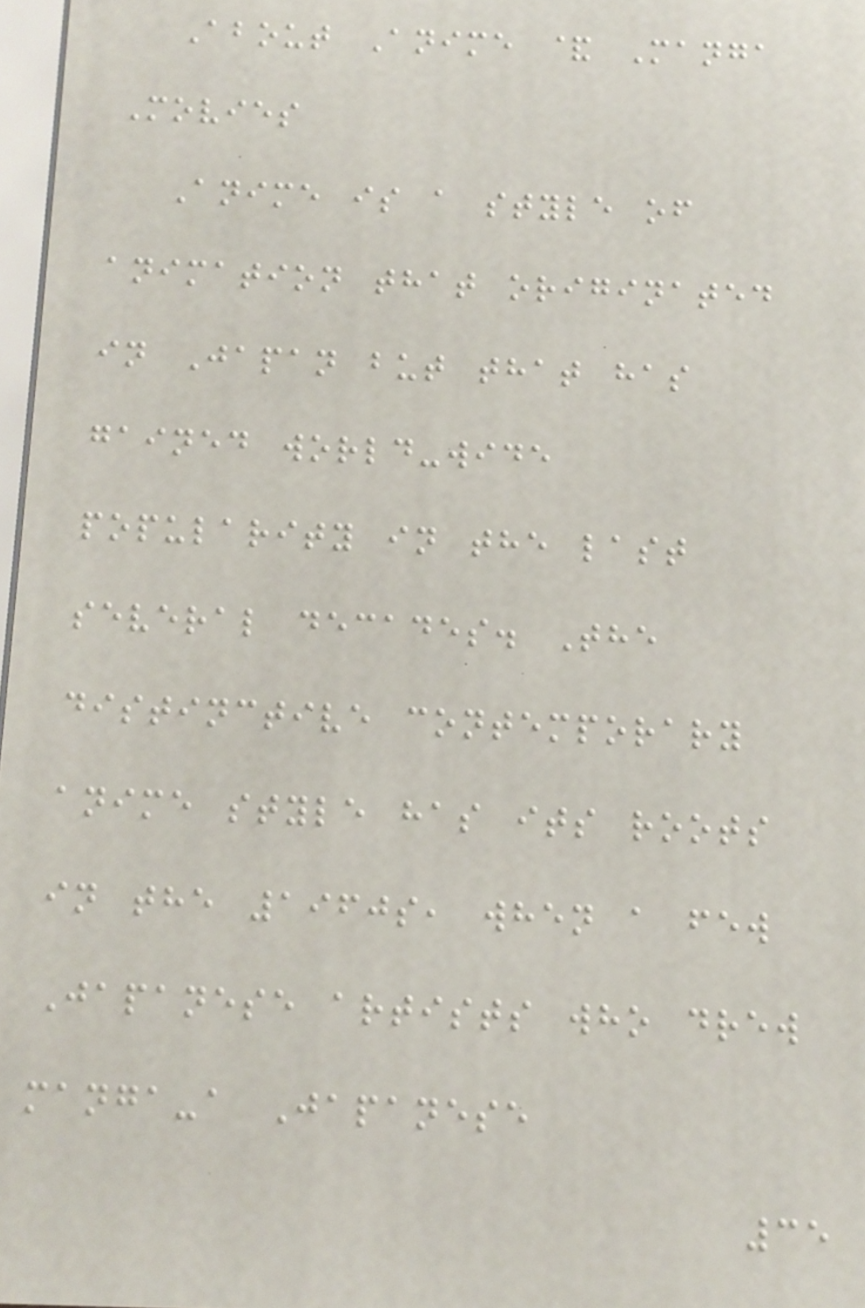About Anime & Manga
Movies
Anime is a style of
animation that originated
in Japan but that has
gained world-wide
popularity in the last
several decades. The
distinctive contemporary
anime style has its roots
in the 1960s, when a few
Japanese artists who drew
manga-a Japanese
35
